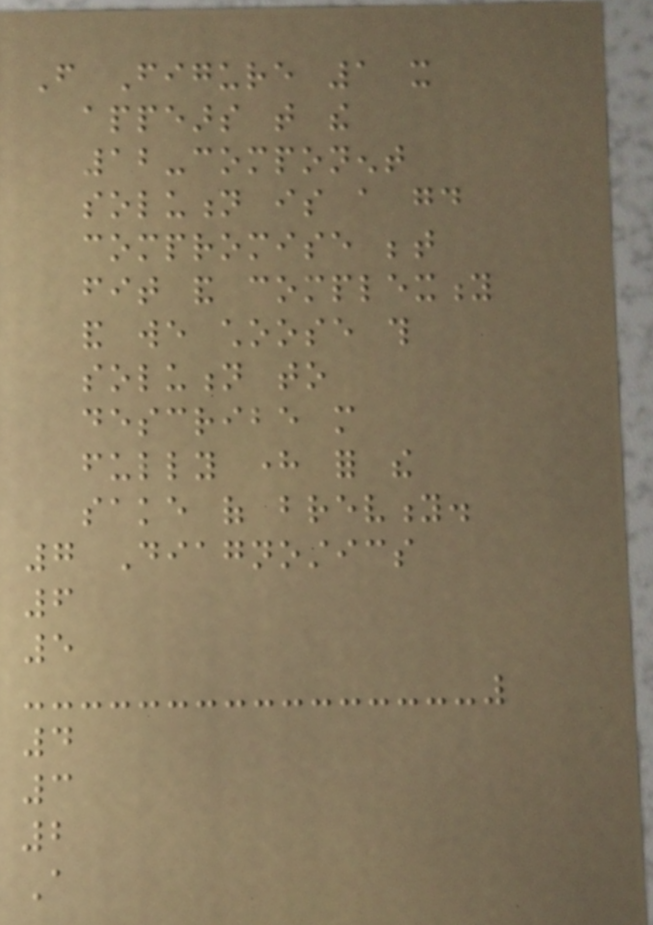From Figure 1 it
appears that the
12-component
solution is a good
compromise between
fit and complexity
and we choose this
solution to
describe more
fully here for the
sake of brevity.
7 Diagnostics
6
5
4
3
2
A
